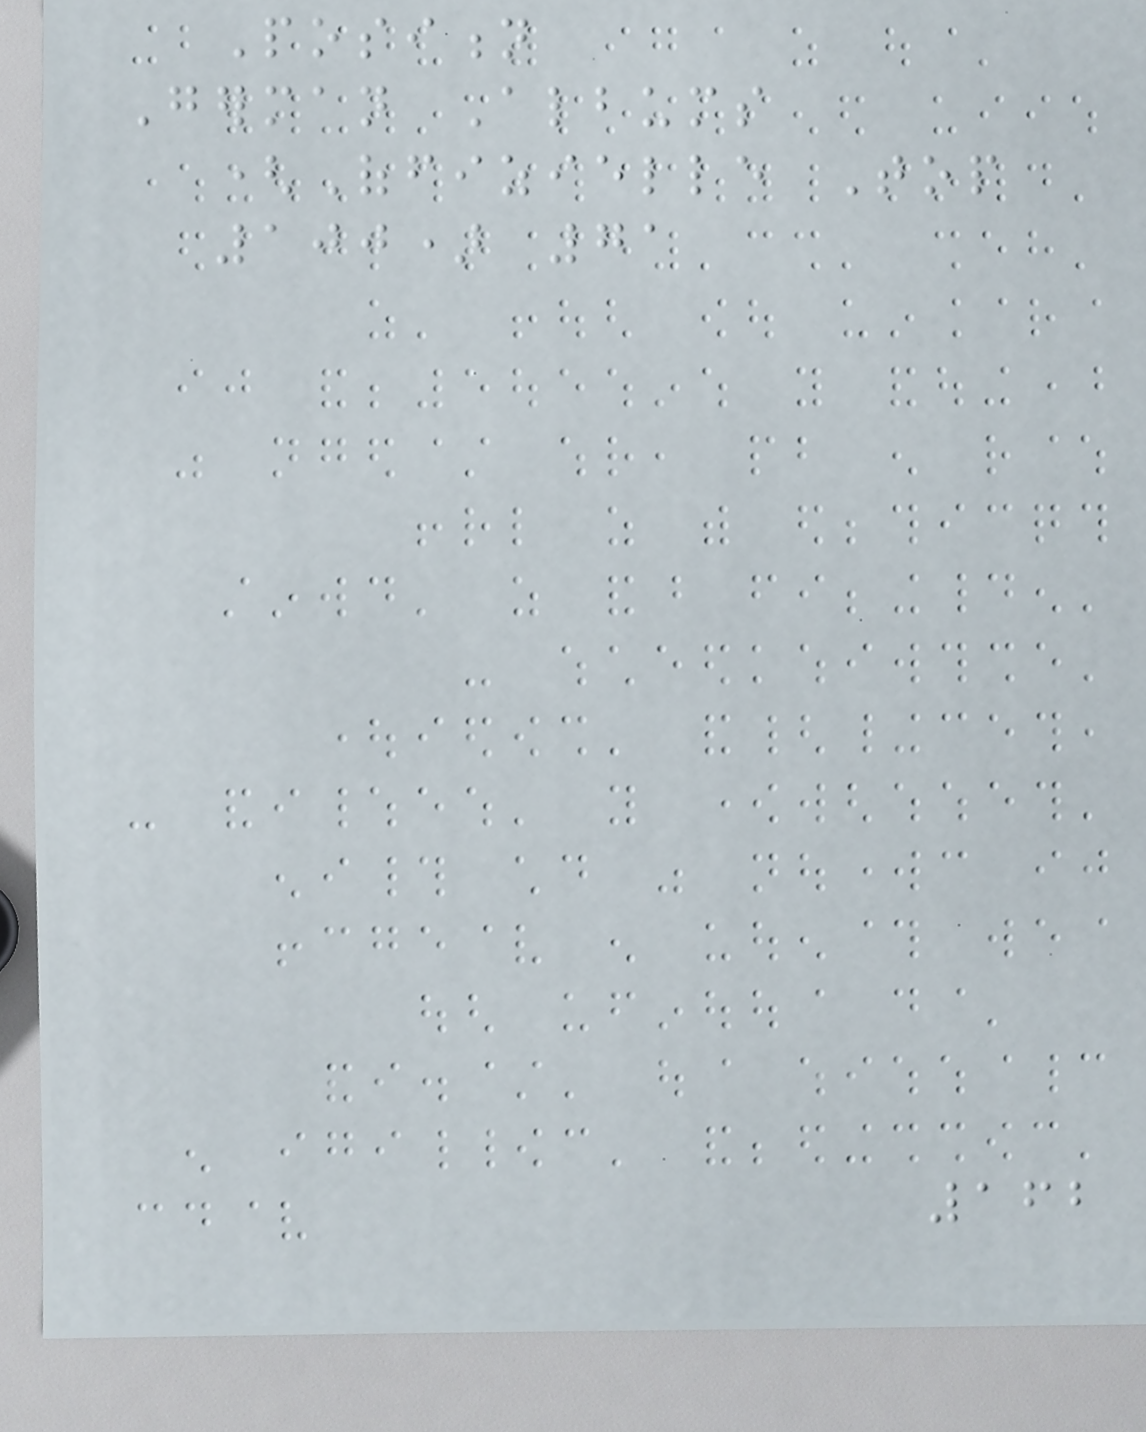Position
German Albums
(Offizielle Top
100) 71
162
